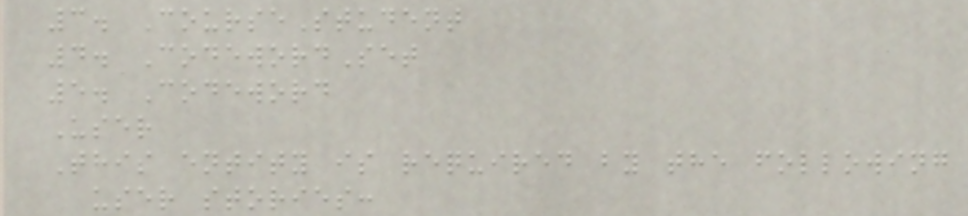3. CourseStudent
4. CodewordSet
5. Codeword
User
This entity is required by the following
user stories:
